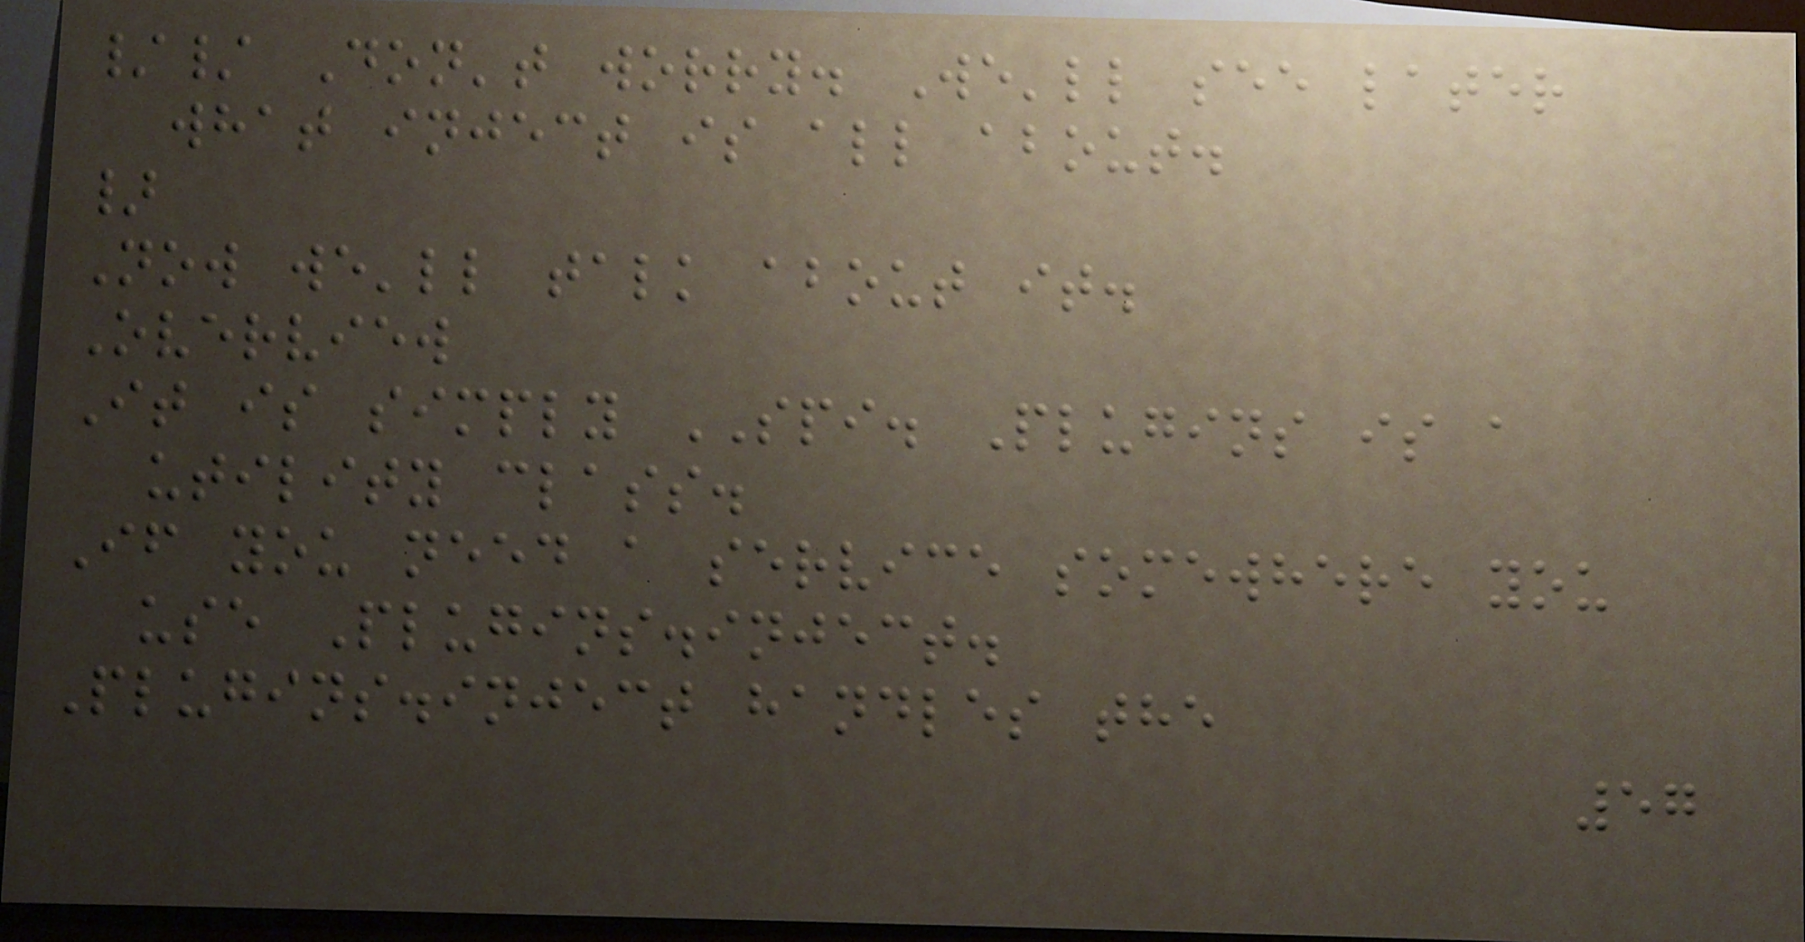// Don't worry. We'll see later
what inject is all about.
}
Now we'll talk about it.
Overview
It is simply SPI. Plugins is a
utility class.
If you need a service somewhere you
use Plugins.inject.
Plugins.inject handles the
57
